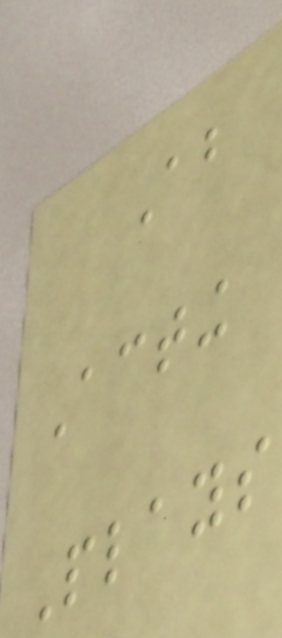About
Acting
Plays
